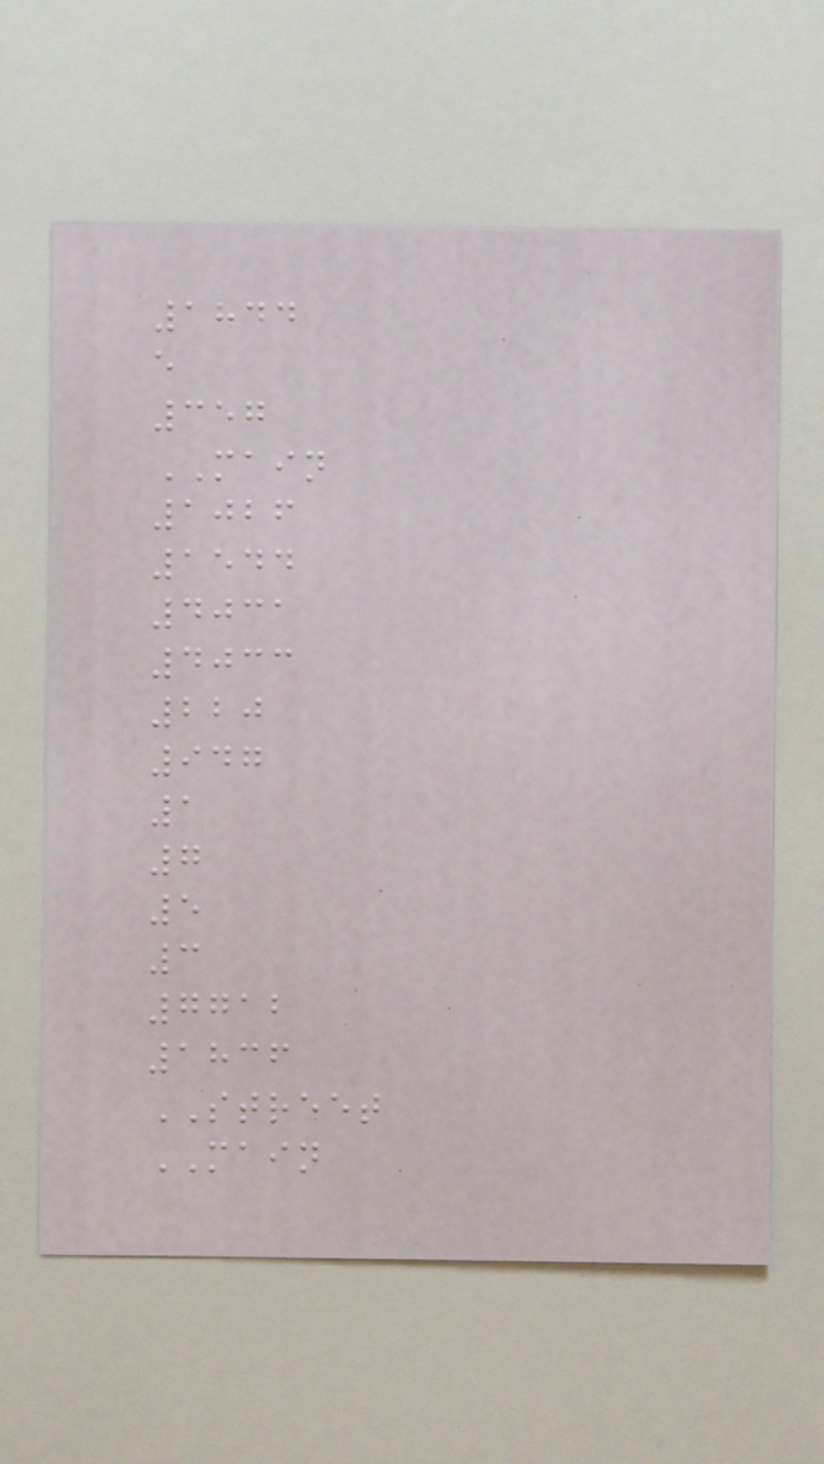1844
e
357
MAIN
1026
1544
4031
4033
220
947
1
7
5
3
7712
1836
STREET
MAIN
